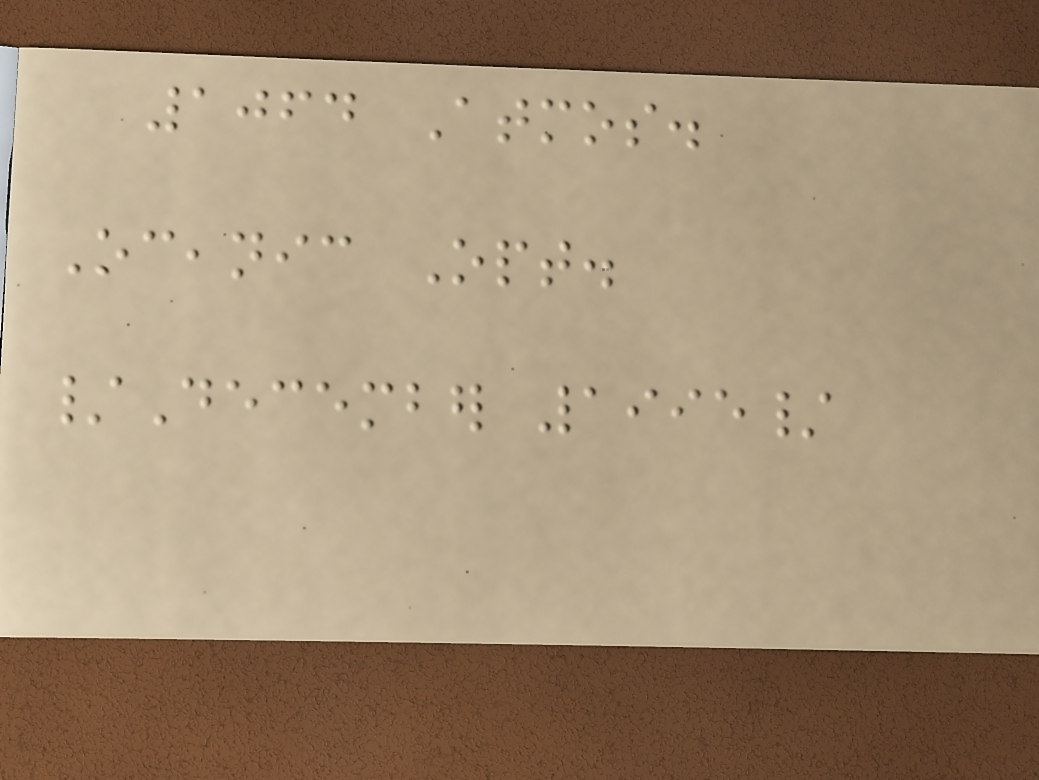1064 Atmos.
Oceanic Opt.
/December 1995/
